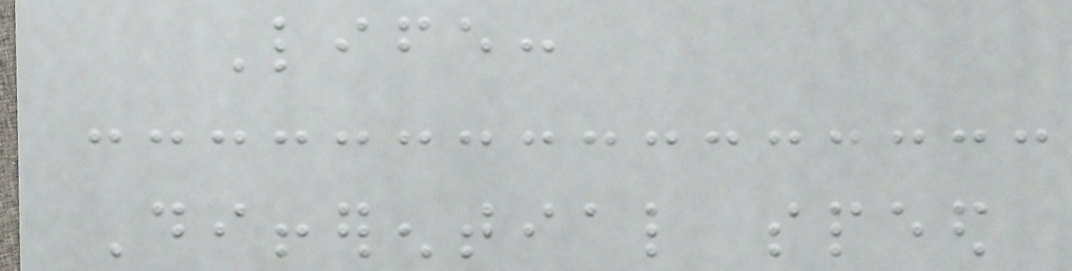Life:
Differential speed
